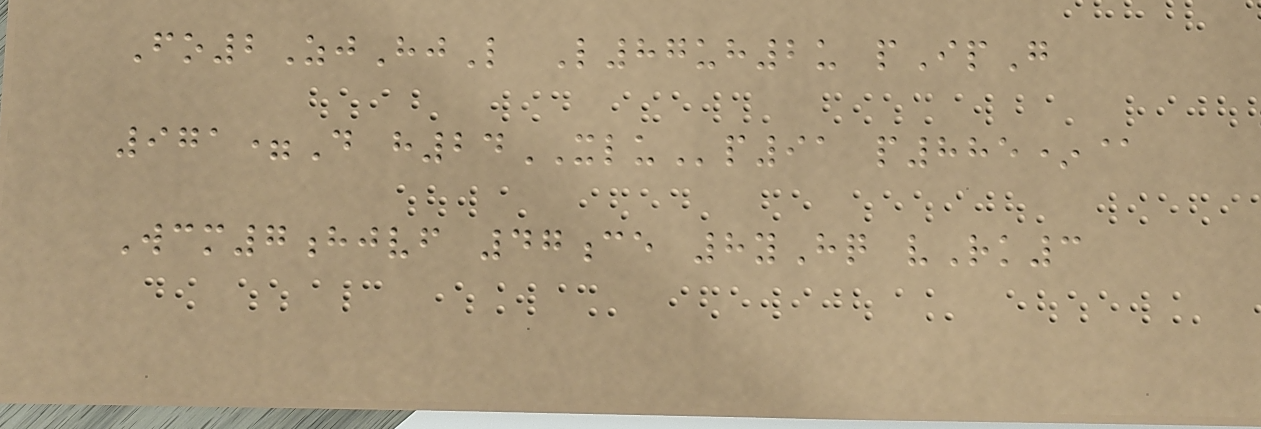Fo2ZjHjL L87uh2u pIpG
971=D h24XLUp91 p885*@
Wcm7hjvf 47ce 8yHq vRk3
